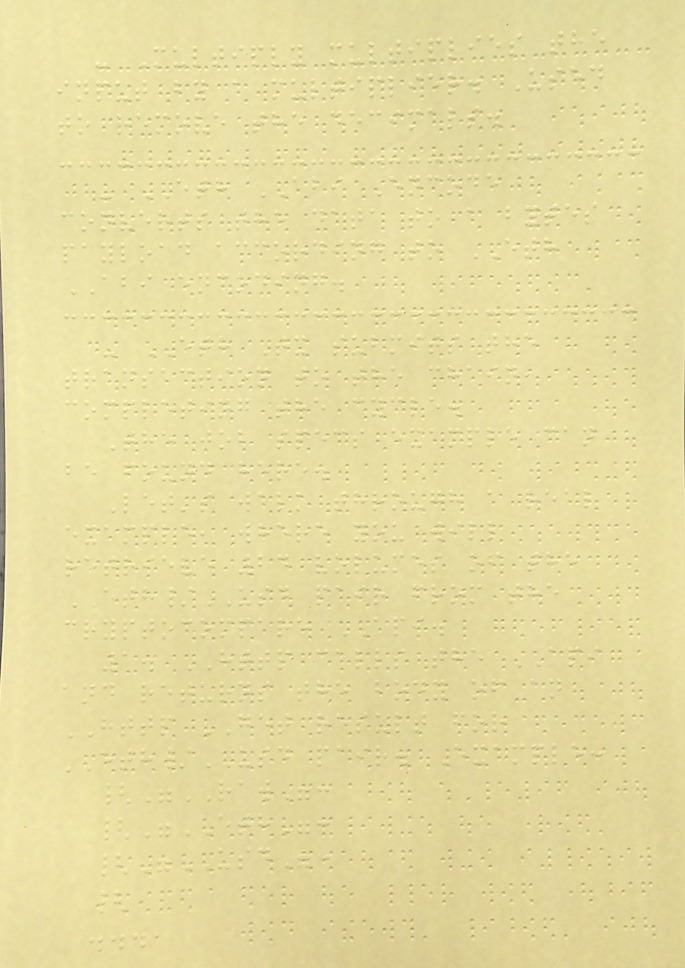- Multiply multiplies the
input by a multiplier. Used
to remove the decimals.
- ETH ABI Encode
converts the data to a bytes
payload according to ETH
ABI encoding.
- ETH Tx submits the
transaction to the chain,
completing the cycle.
The job specs example can
be found here.
Let's walk through a real
example, where you will
retrieve 24 volumes of the
ETH/USD pair from the
cryptocompare API.
1. HTTP calls the API
and returns the body of an
HTTP GET result for
ETH/USD pair. Example:
{"RAW":
{"ETH":
{"USD":
{
...,
